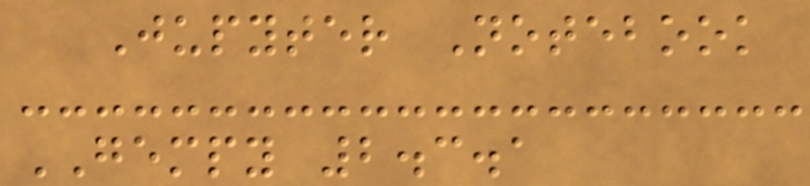Jupyter Notebook
GEMPY 2.3.1
